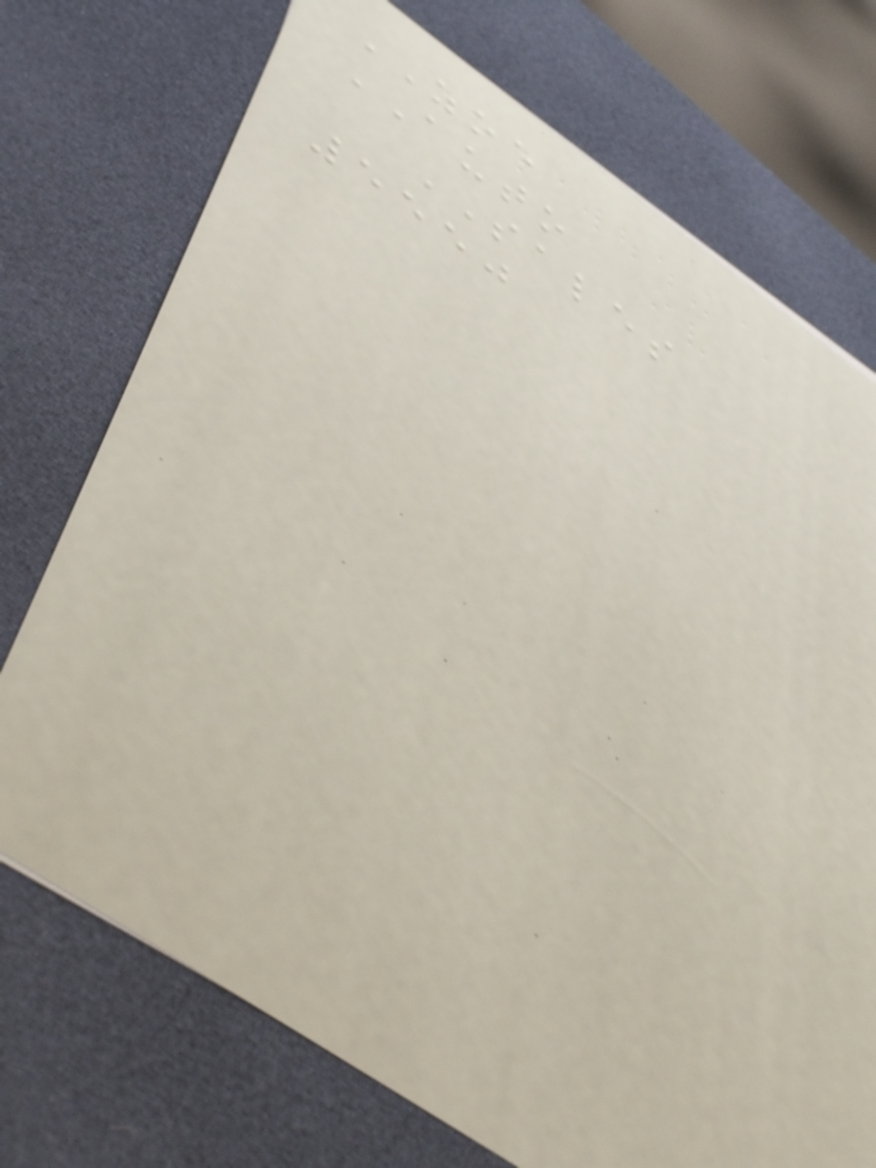ZOE
AUTO
SALES
5550
